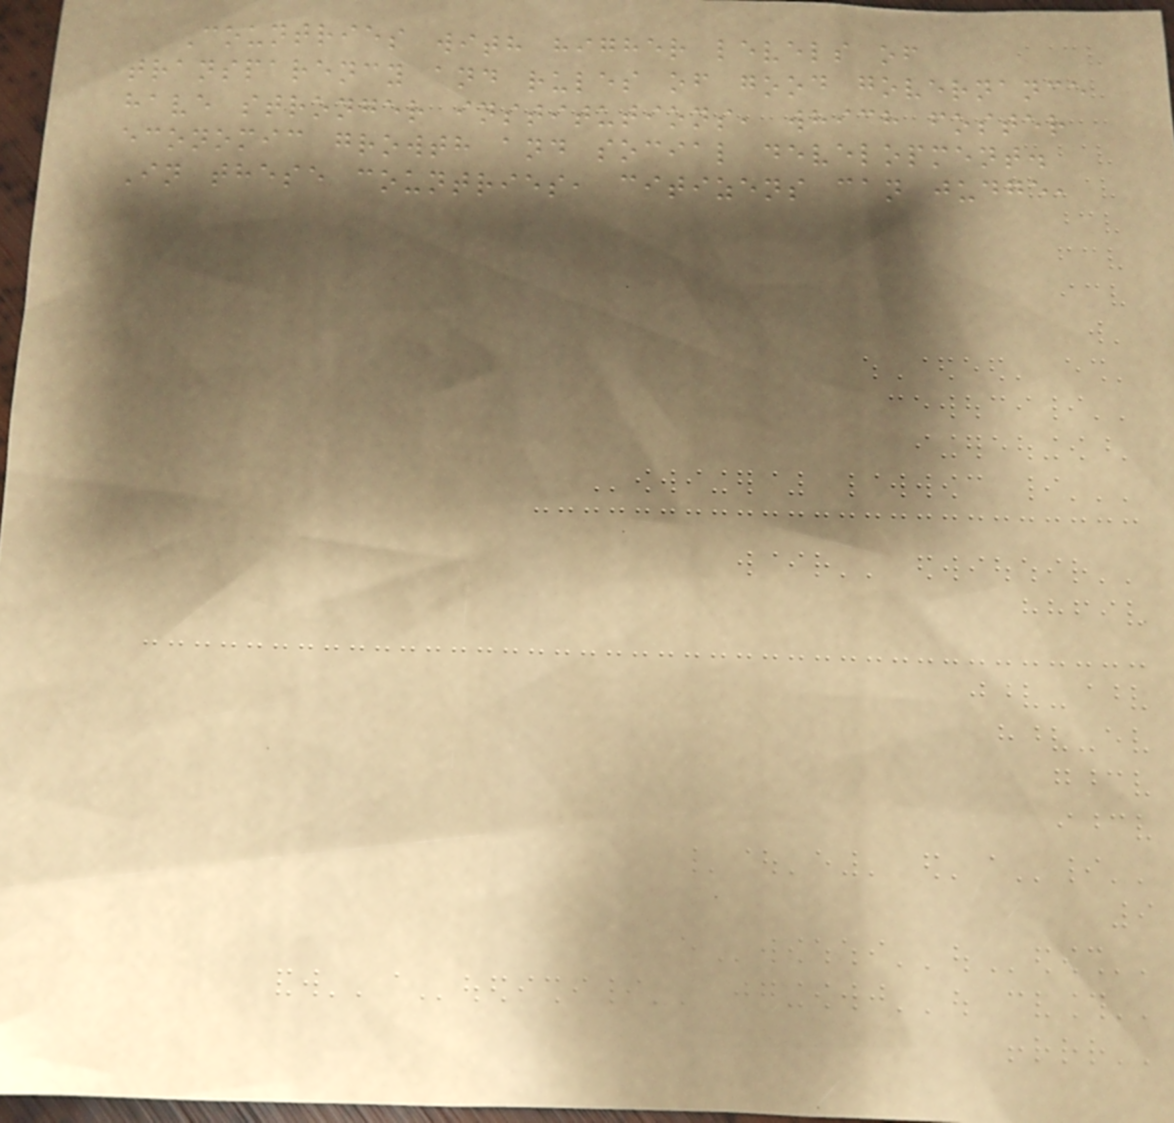Countries with higher levels of
transparency and rules of good governance
have stronger institutions, which foster
economic growth and social development.
In these countries, citizens can judge,
